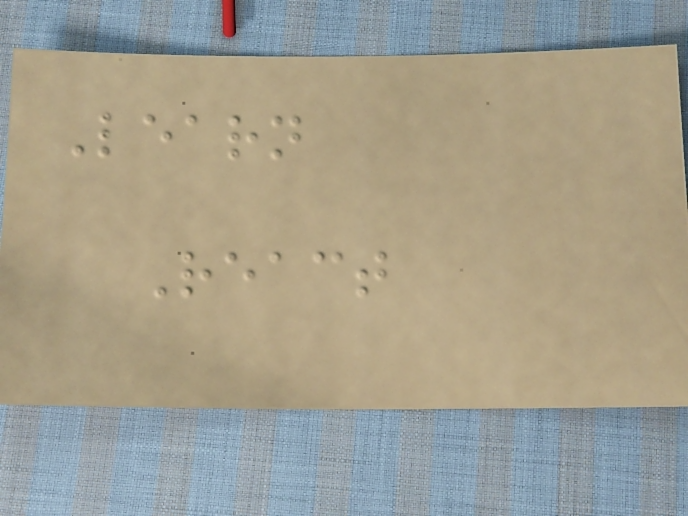Learn
React
